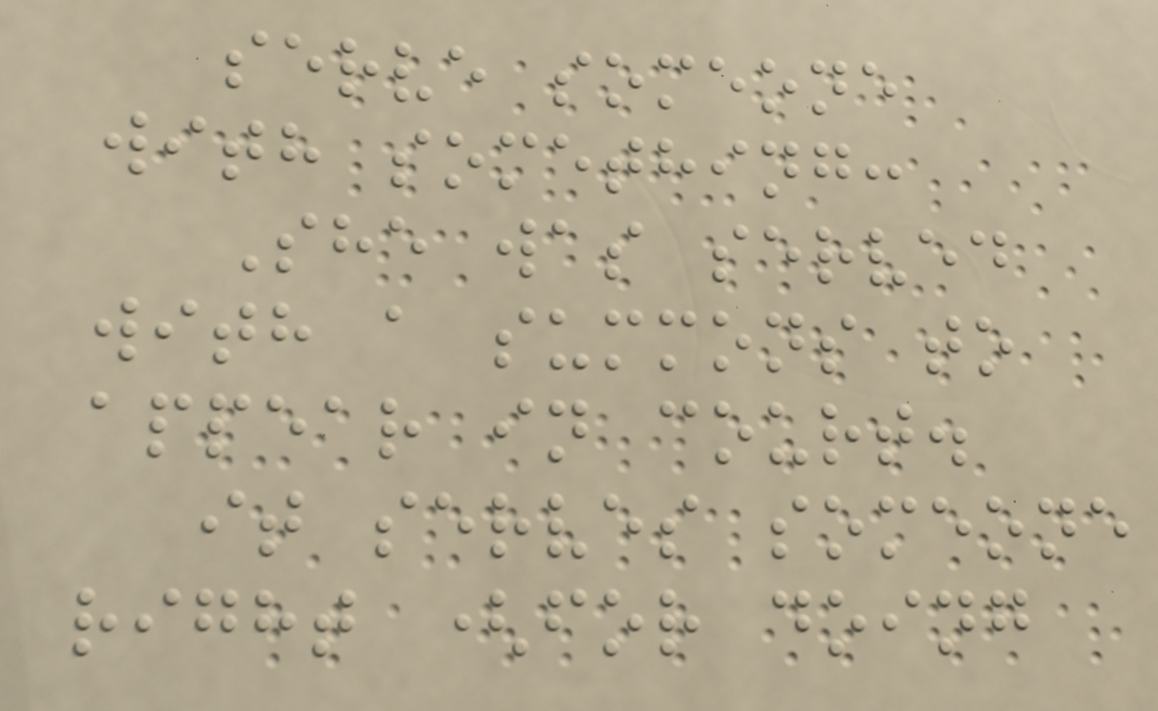serve someone
with something:
She was served
with a summons to
appear in court.
it serves someone
right (for doing
